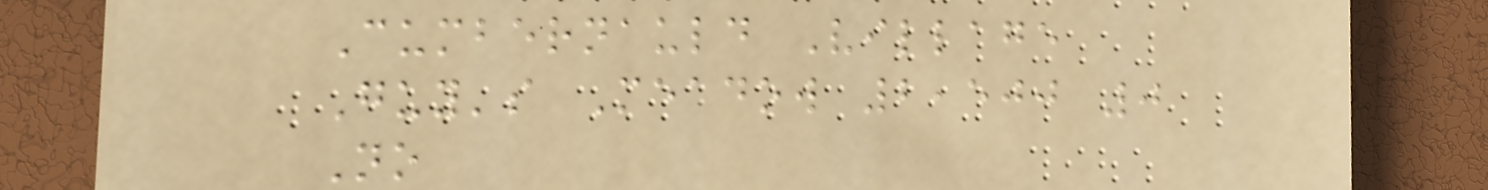Cumbernauld Village
Guy's Meadow 2,500 0
No
